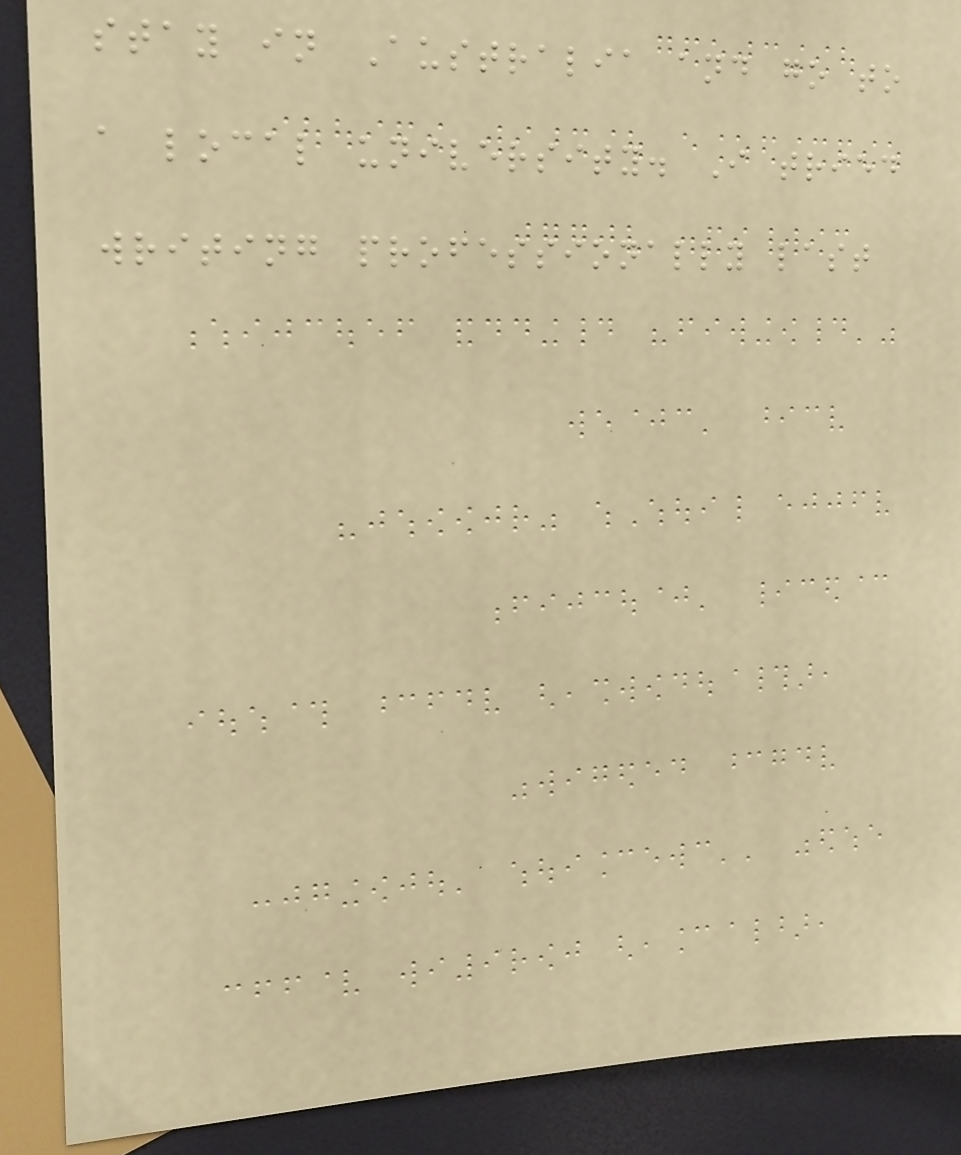stay in Australia and go to
a local university. I tried
writing professionally last
